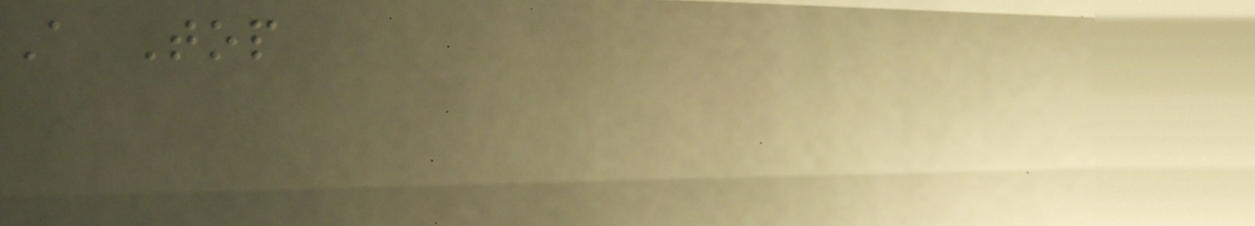A Top
